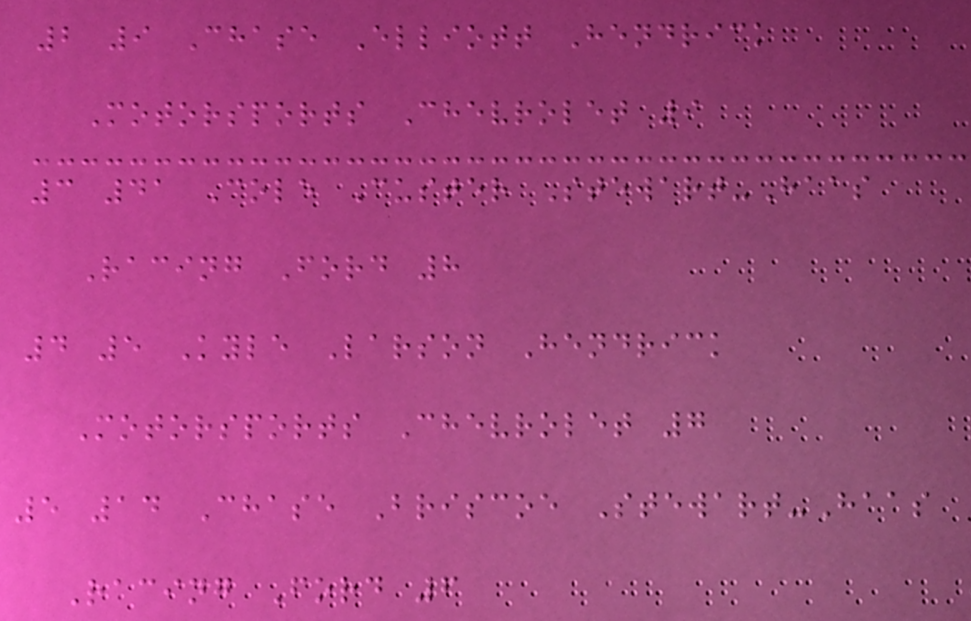2 9 Chase Elliott Hendrick
Motorsports Chevrolet 9
3 41 Cole Custer Stewart-Haas
Racing Ford 8
4 5 Kyle Larson Hendrick
Motorsports Chevrolet 7
5 14 Chase Briscoe Stewart-Haas
Racing Ford 6
